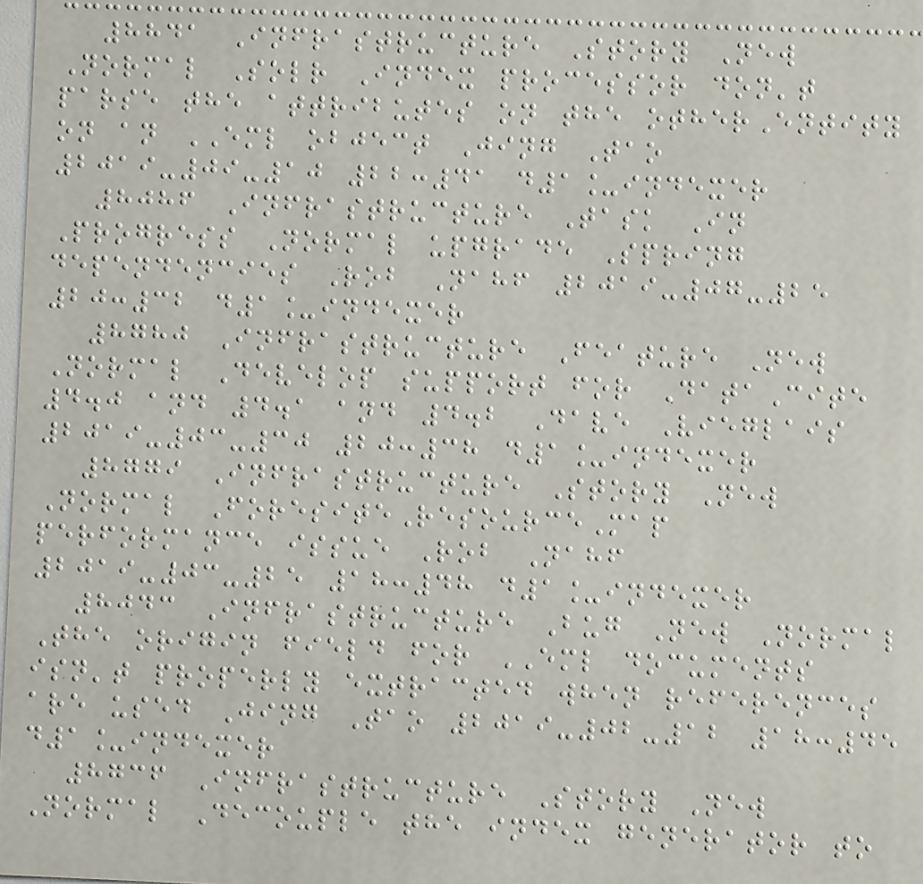8841 Infrastructure Story New
Normal Solr Index processor don't
parse the attributes on the otherEntity
on an EML object Jing Tao
2019-09-10 22:41 d1_indexer
8086 Infrastructure Task In
Progress Normal upgrade Spring
dependencies Rob Nahf 2019-07-25
20:32 d1_indexer
8780 Infrastructure Feature New
Normal Develop support for DataCite
4.0 and 4.1 and 4.2 Dave Vieglais
2019-03-30 20:38 d1_indexer
8779 Infrastructure Story New
Normal ForesiteResourceMap
performance issue Rob Nahf
2019-03-25 18:48 d1_indexer
8043 Infrastructure Bug New Normal
The origin field for EML documents
isn't properly extracted when references
are used Jing Tao 2019-02-12 18:45
d1_indexer
8736 Infrastructure Story New
Normal Decouple the index generator to
